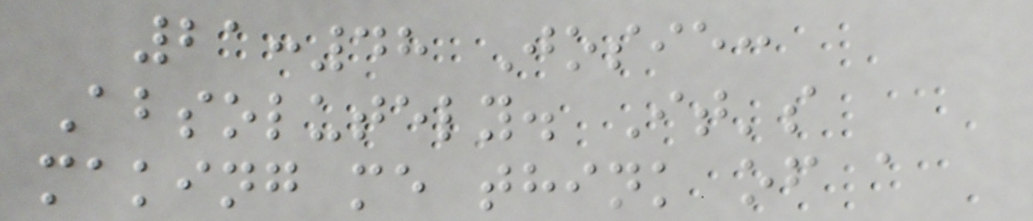21:48 Josie:
Absolutely. It's
making me think of a
